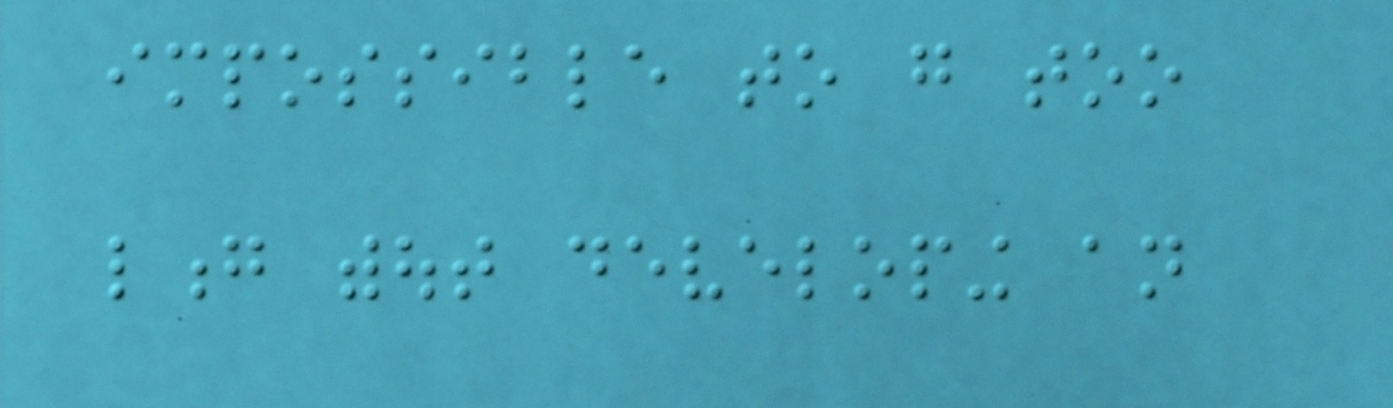impossible to go too
long without developing an
